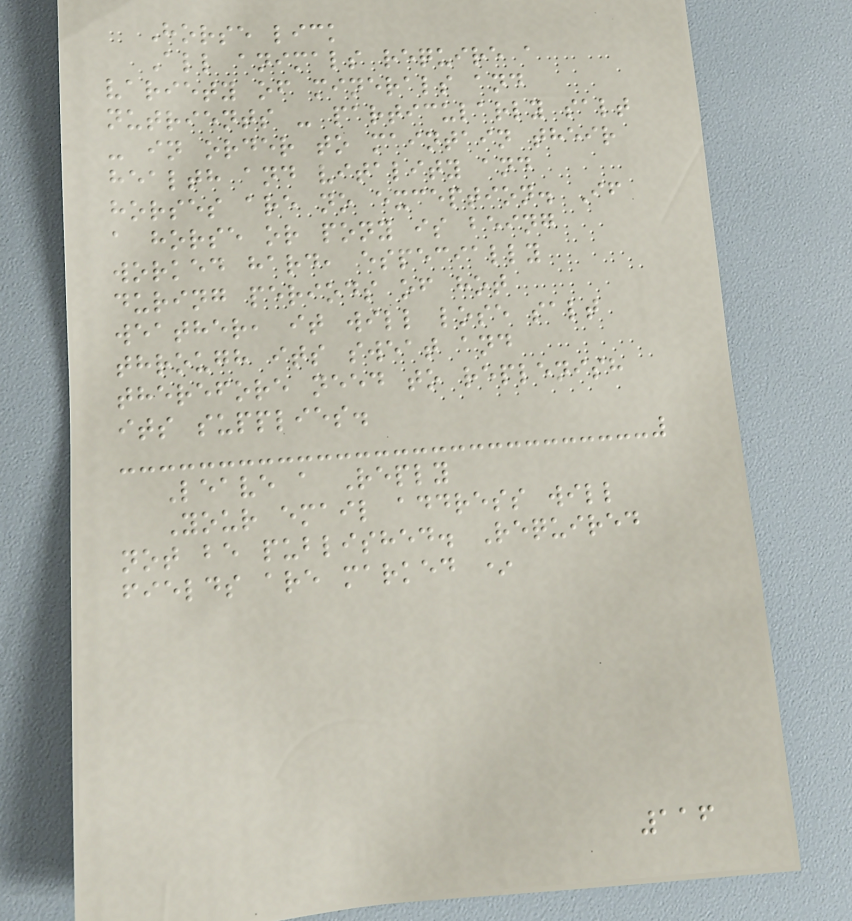Horse lick
All animals require a
variety of minerals and
nutrients - particularly salt
- in order to maintain their
health and vitality and
horses are no exception. If
a horse or pony is being
worked hard, especially
during periods of hot
weather, it will lose salt
through its sweat and
therefore need to replenish
its supplies.
Leave a Reply
Your email address will
not be published. Required
fields are marked *
116
